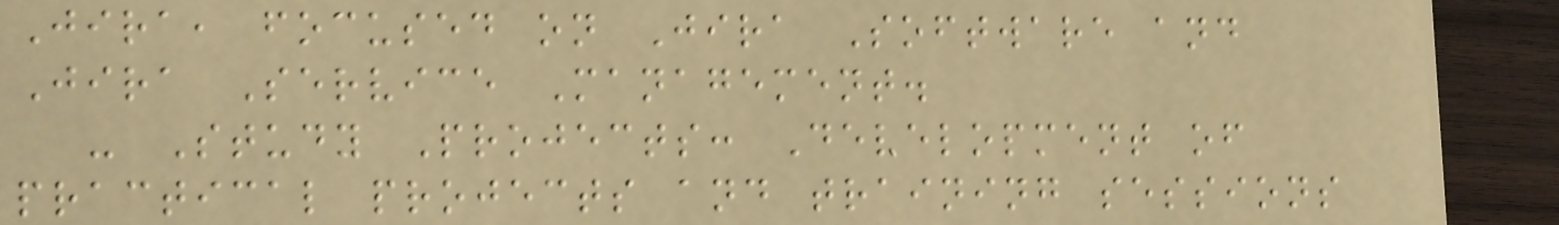Jira, focused on Jira Software and
Jira Service Management.
- Study Projects: Development of
practical projects and training sessions
